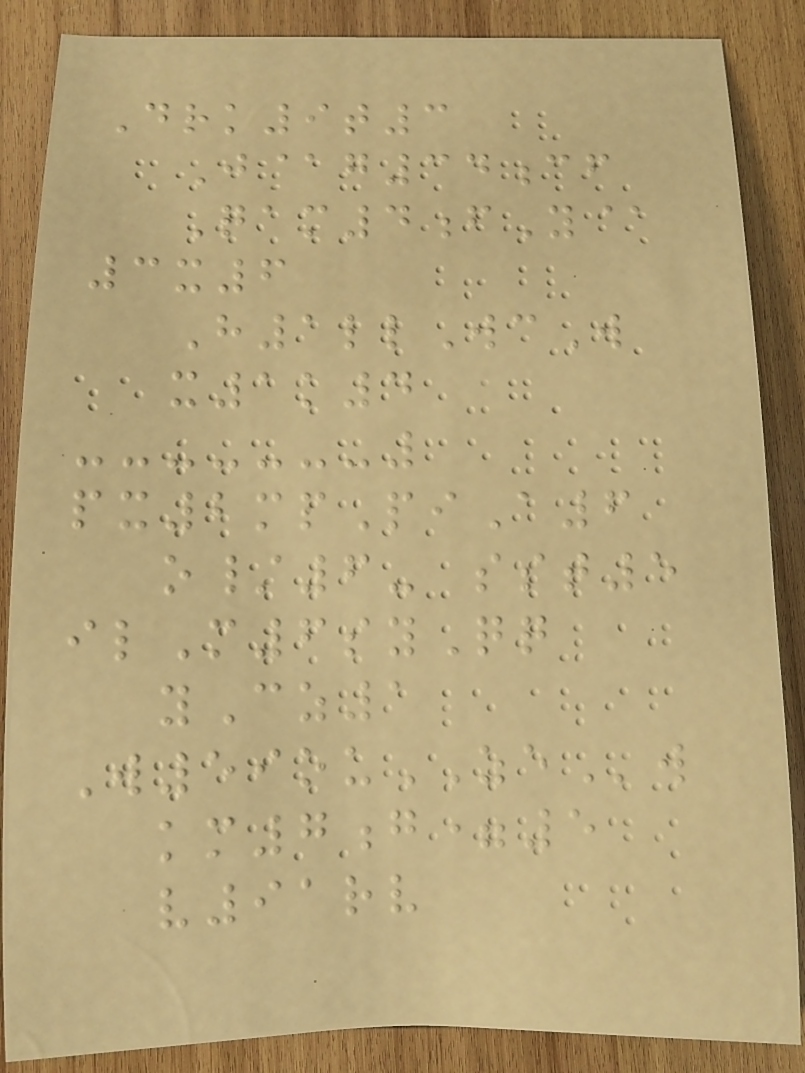Drk9t3
J@g34cf
Qam4fY@
3x6
H1llWcW
x1k4
px2mpPiA6
o/6- sst5
ilM6syQq
yCz1
W59ouZEw
km7g=5
v91rv
